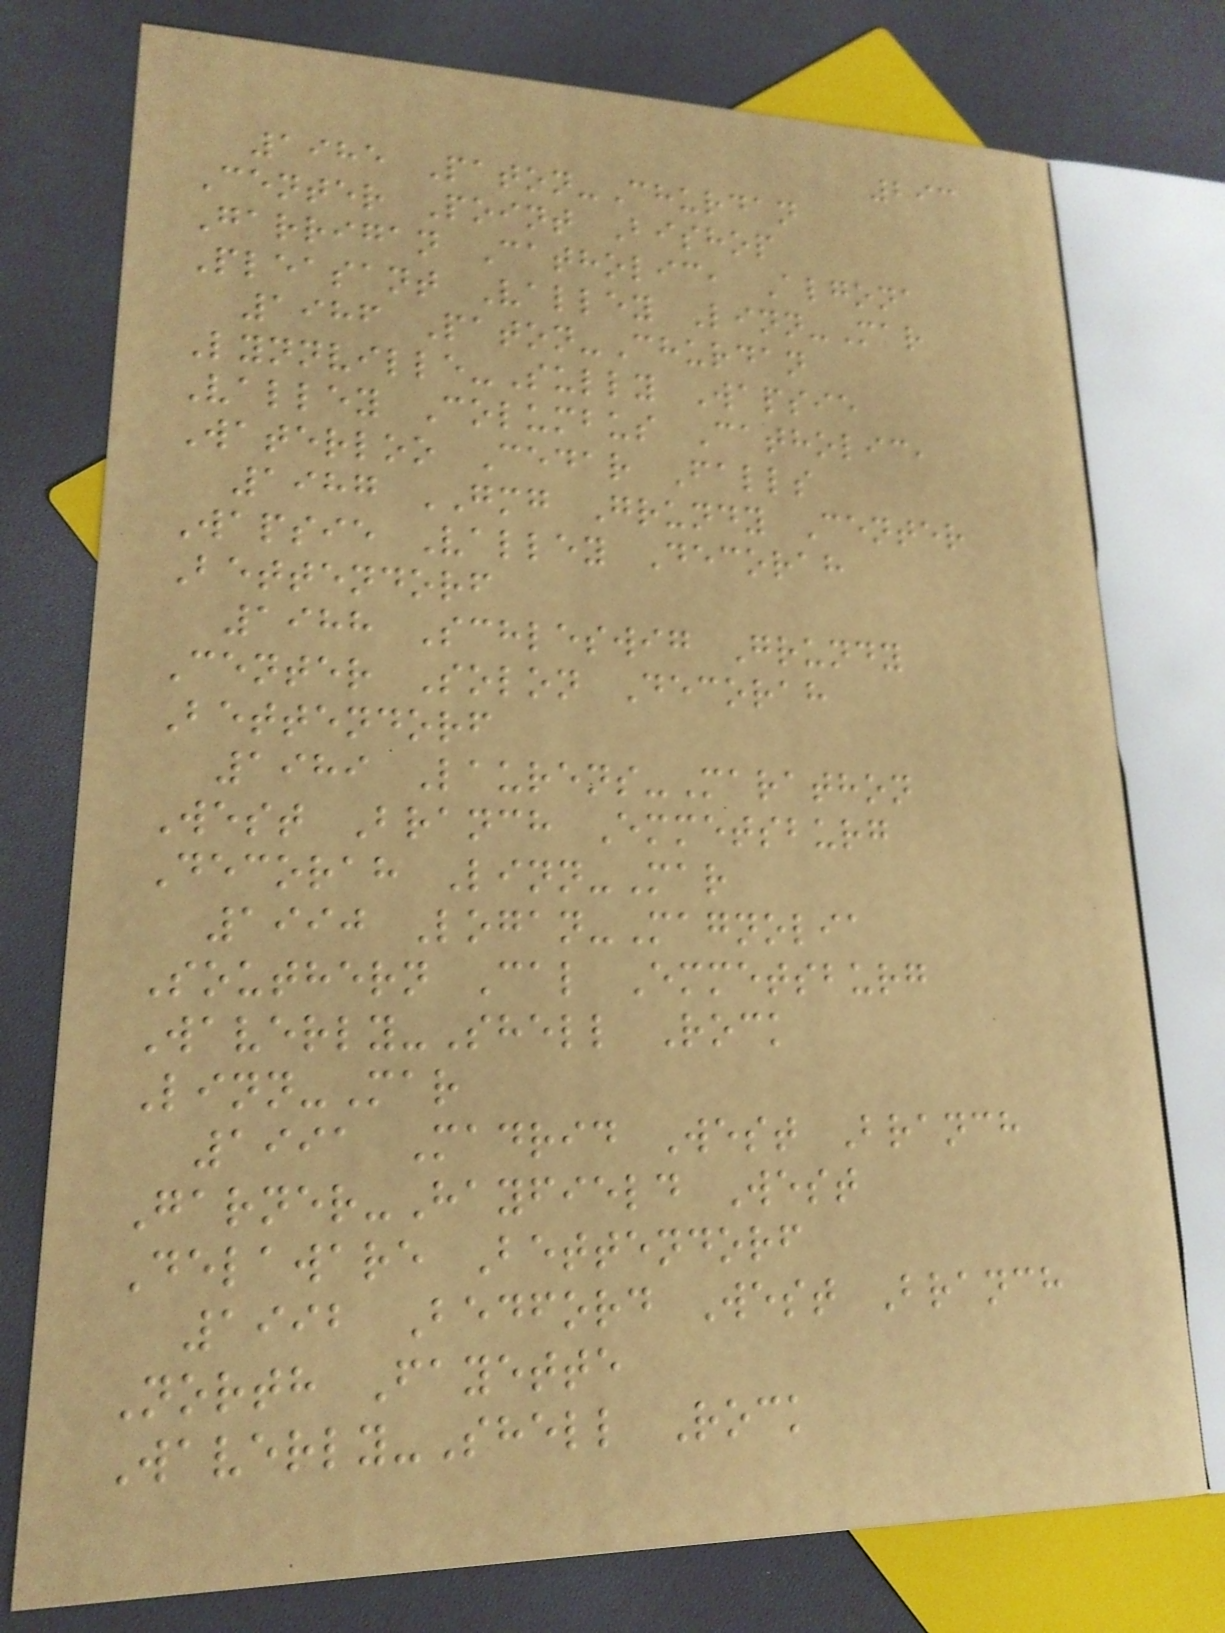293
1985 Paton-Churdan
Center Point Bishop
Garrigan Catholic, Algona
Pleasant Valley Linn-Mar
1986 Paton-Churdan
Lynnville-Sully Wapsie
Valley Columbus Catholic,
Waterloo Cedar Falls
1987 GMG Grundy Center
Wapsie Valley Decorah
Bettendorf
1988 Schleswig Grundy
Center Solon Decorah
Bettendorf
1989 Laurens-Marathon
West Branch Emmetsburg
Decorah Linn-Mar
1990 Logan-Magnolia
Southern Cal Emmetsburg
Waverly-Shell Rock
Linn-Mar
1991 Madrid West Branch
Garner-Hayfield West
Delaware Bettendorf
1992 Bedford West Branch
North Fayette
Waverly-Shell Rock
